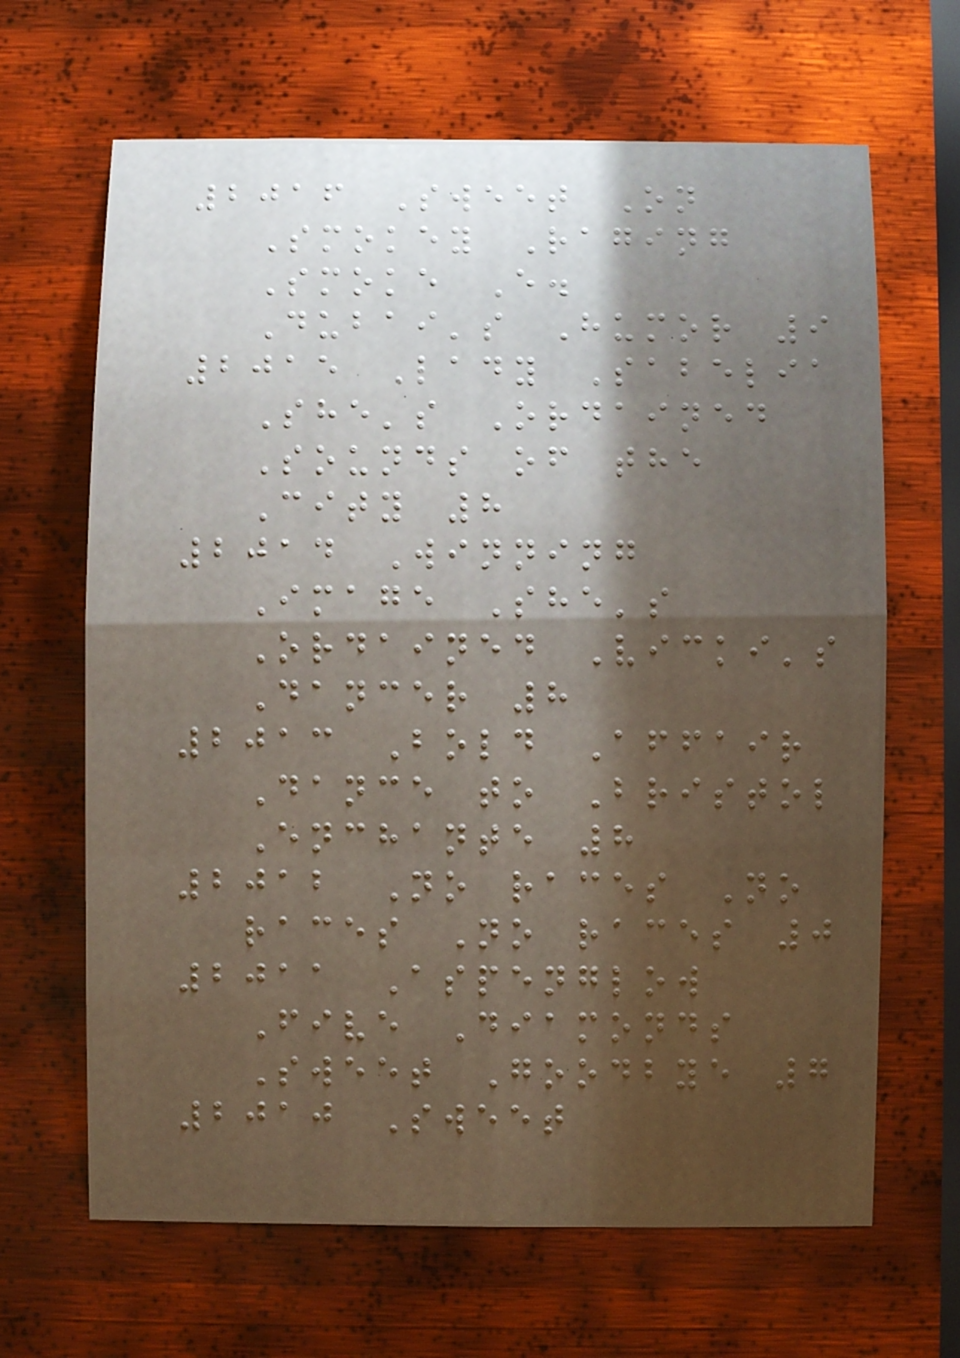2016 Sweet On
Smokey Raging
Smoke E.
Dubai's Humor 9
2015 Lady Sabelia
She's Ordained
Sounds of the
City 8
2014 Winning
Image She's
Ordained Vicki's
Dancer 8
2013 Bold Affair
Dance to Bristol
Enchante 8
2012 No races No
races No races 0
2011 Aspenglow
Five Diamonds
Sweet Goodbye 7
2010 Sweet
